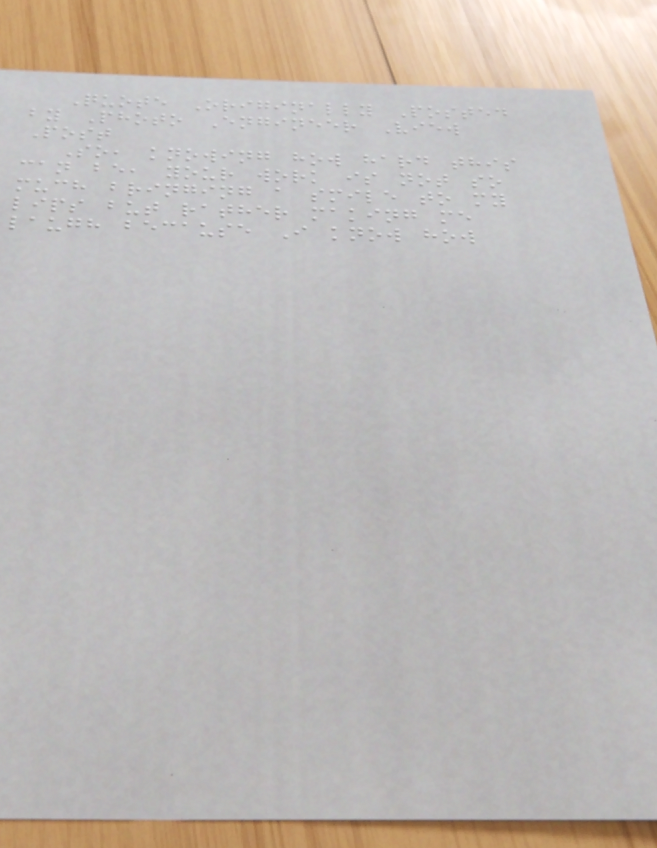Quote Originally Posted
by Photo Engineer View
Post
So, knowing how hard this
can be, your work is not so
much bringing a smile to my
lips but rather making me
laugh because I know how
